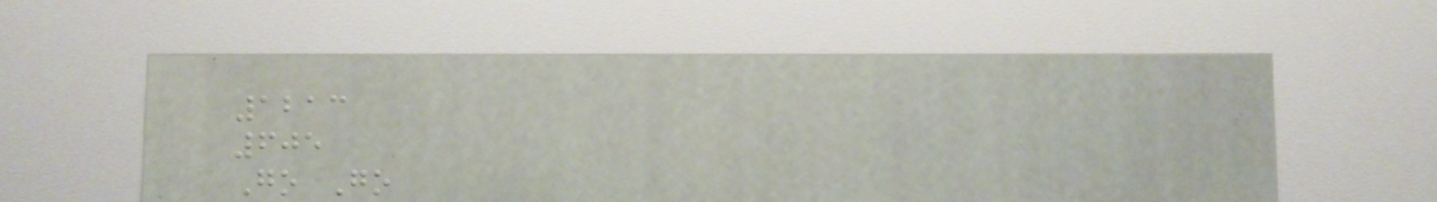1213
605
Go Go
